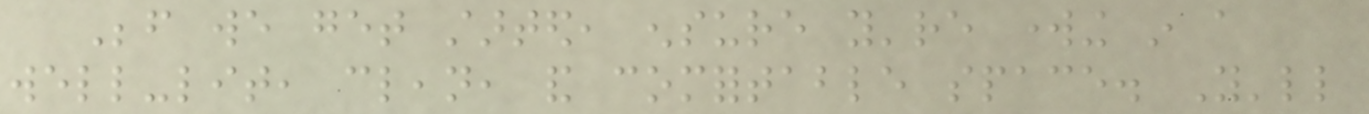Before we get started, ensure you're working in a
well-lit, clean, and comfortable space. You'll
